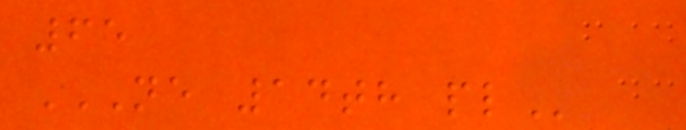65
NE 14TH PL
